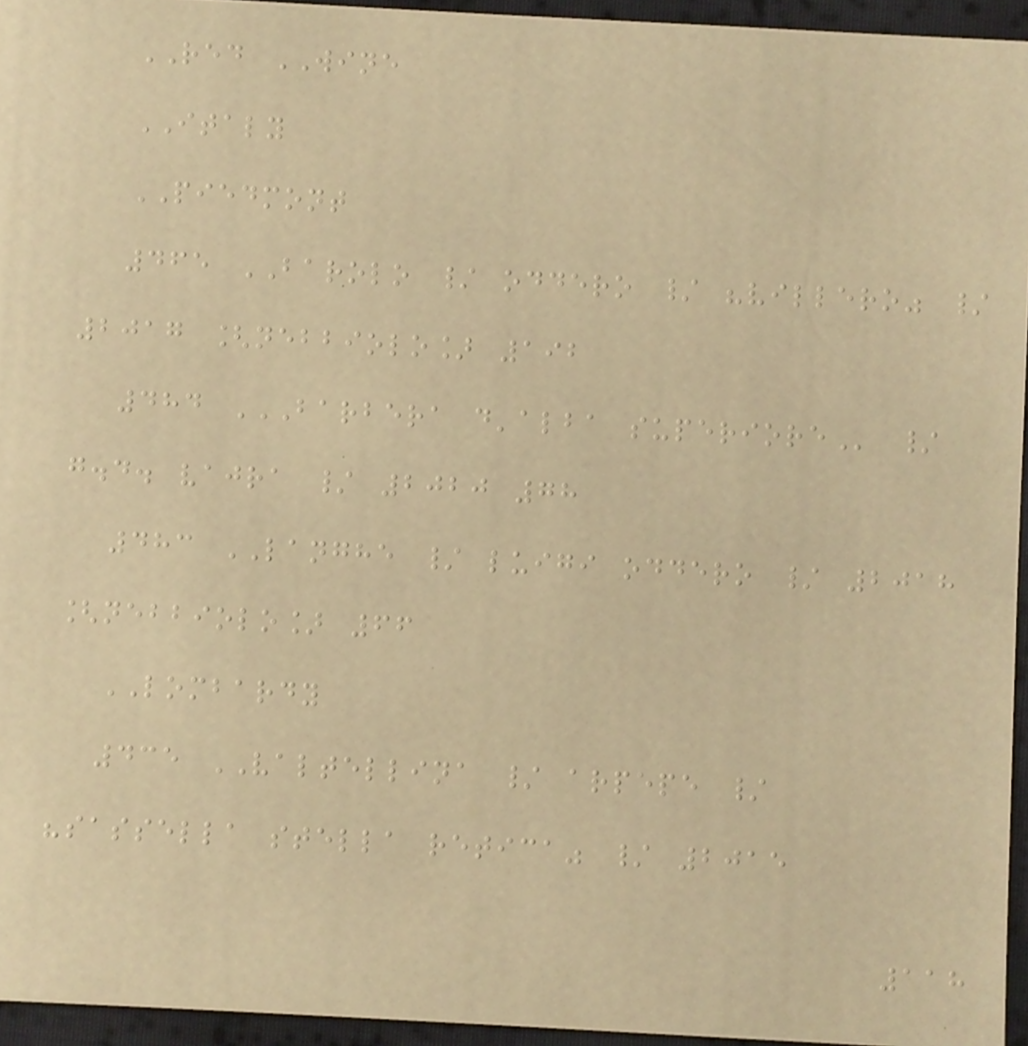RED WINE
ITALY
PIEDMONT
465 BAROLO / oddero / "villero" /
2017 [nebbiolo] 192
484 BARBERA D'ALBA SUPERIORE /
g.d. vajra / 2020 78
483 LANGHE / luigi oddero / 2018
[nebbiolo] 66
LOMBARDY
435 VALTELLINA / arpepe /
"sassella stella retica" / 2015
118
